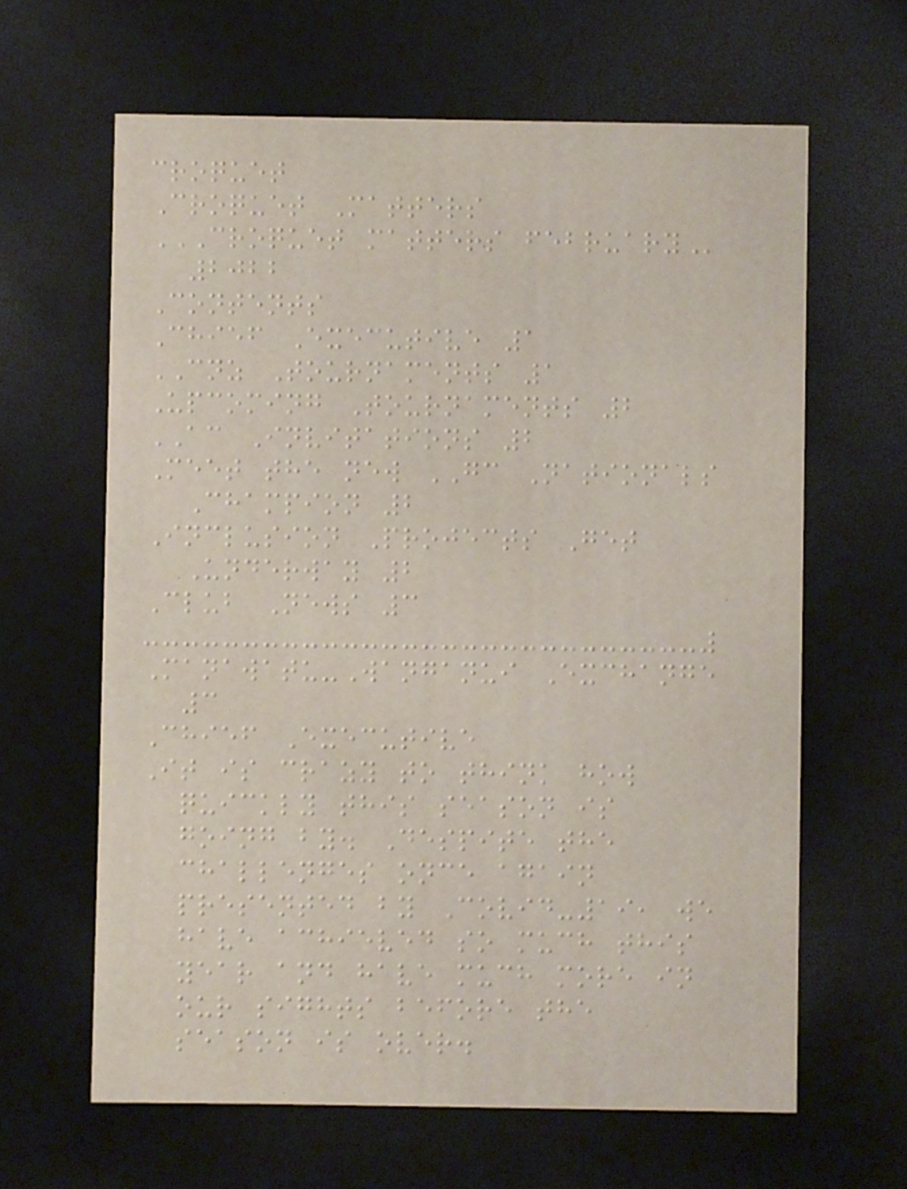croquet
Croquet Matters
CROQUET MATTERS FEBRUARY
2022
Contents
Chief Executive 1
CNZ Tournaments 1
Upcoming Tournaments 2
AC Invitations 2
Meet the new GC Nationals
Champion 2
Inclusion Projects Get
Underway 2
Club News 3
Manawatu-Wanganui Exchange
3
Chief Executive
It is crazy to think how
quickly this season is
going by. Despite the
challenges once again
presented by Covid-19, we
have achieved so much this
year and have much more in
our sights before the
season is over.
